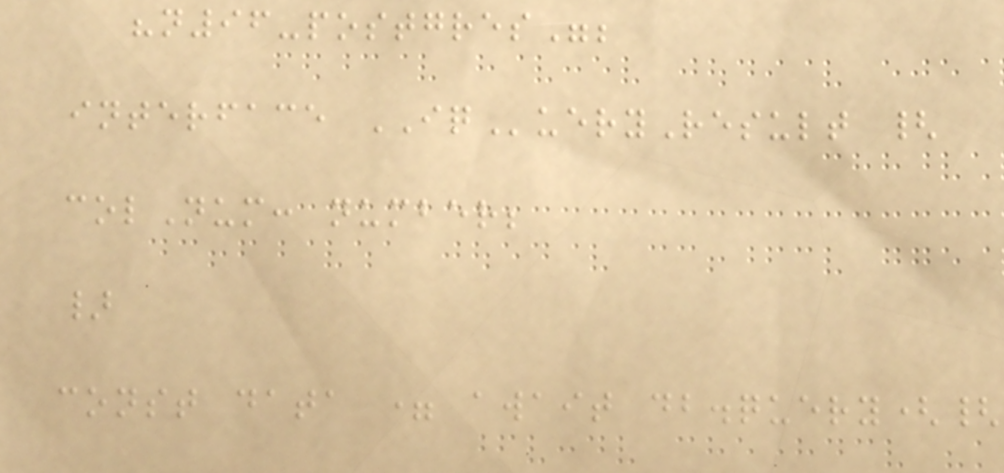"n96-postgres";
interface IQueryResult {
colNum: number;
}
const data = await db.query({
